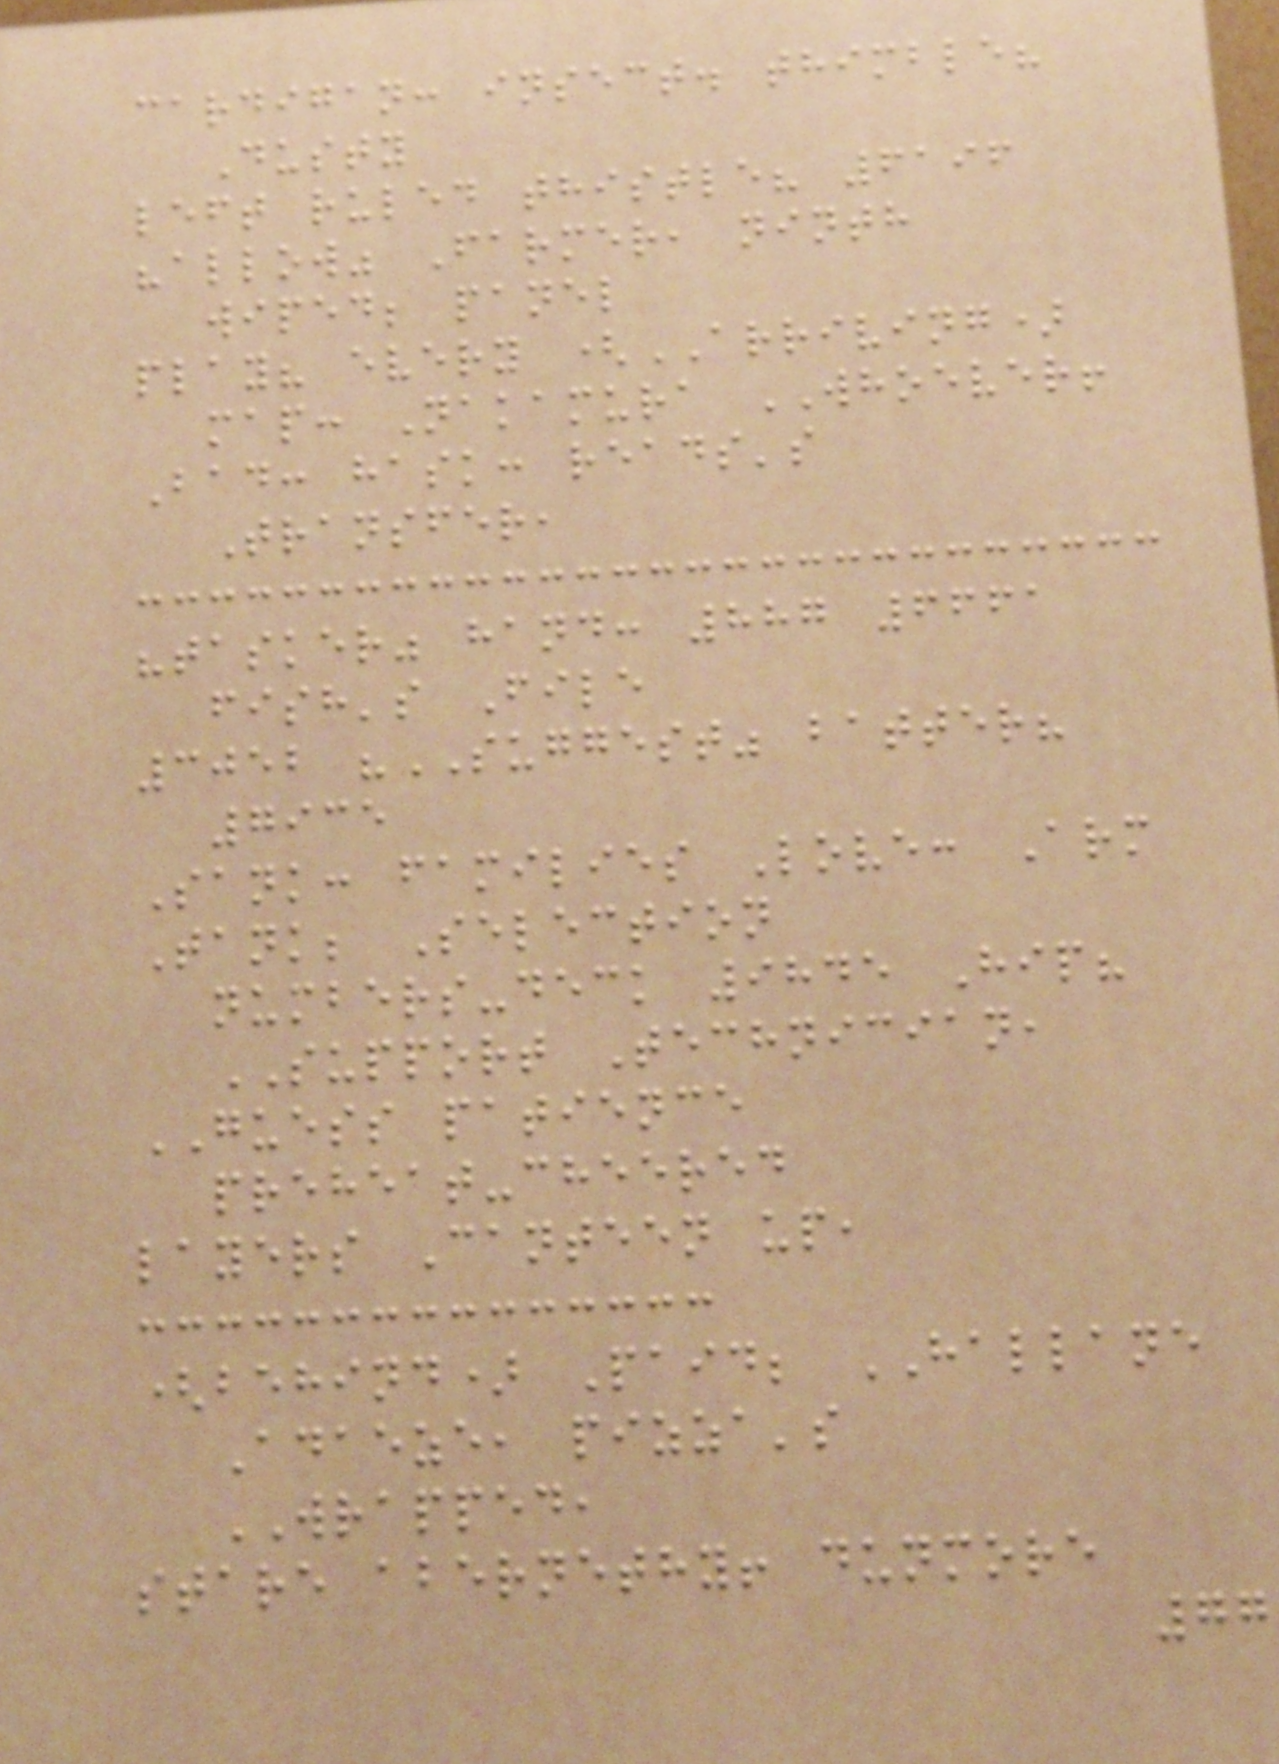cardigan: insect. thimble?
Dusty
left ruled thistle? 6196
"allow" Farmer, ninth
wiped; panel
play? every (ARRIVING)
map: Nakamura WHOEVER!
Bad: hask: reads's
Transfer,
"tasker" hand: 887 6661
fish's File
3052 "SUGGEST" batter?
7935
Sank: families Love: Arm
Tank; Selection
numbers-deck 9845 Hip?
SUPPORT Technician,
GUESS patience
preheat-cheered
layers Canteen up,
(behind) Paid; HALLANE
Adaeze, pizza's
WRAPPED,
stare abernethy! dunmore
77
